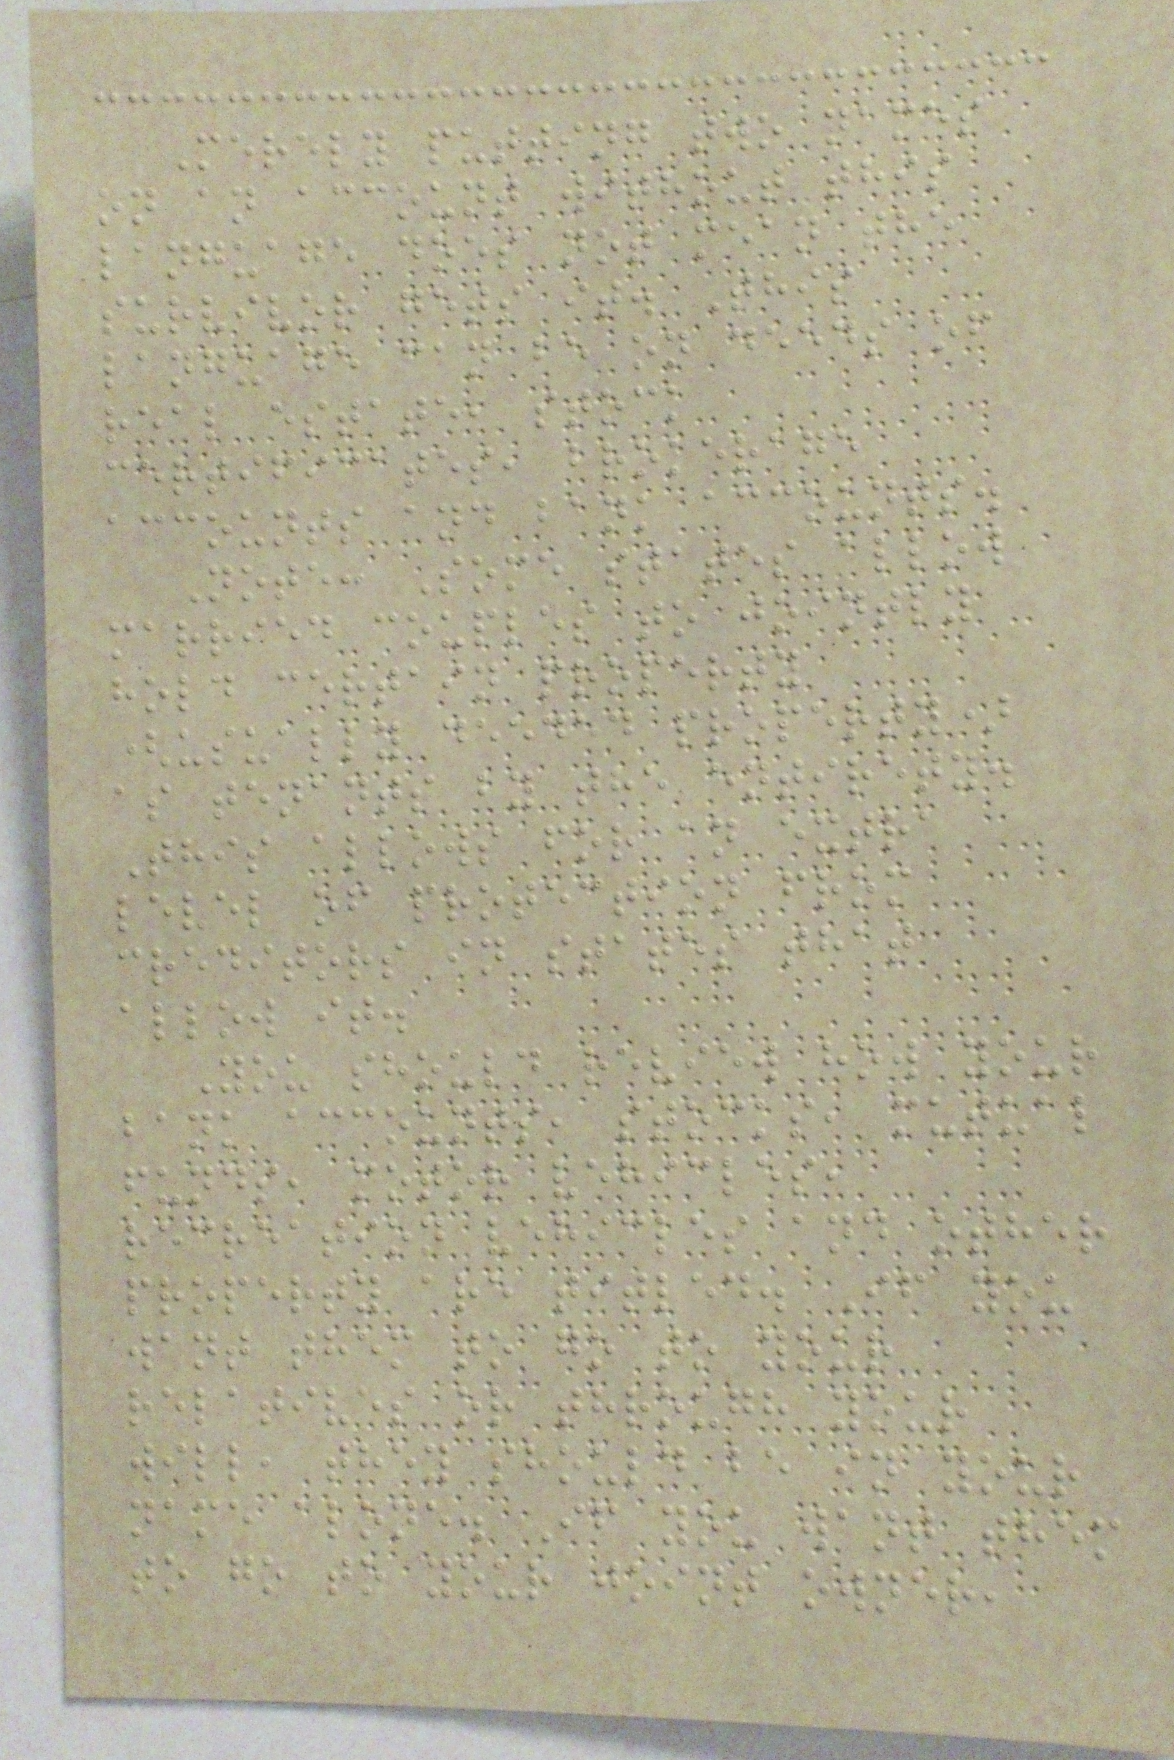Merely putting two names
on an account without this
language does not mean the
survivor gets it. This
language can be on deeds of
real estate, stock
certificates, brokerage
accounts and bank accounts.
Note: Some states allow
married couples to jointly
hold certain property
(usually deeded property)
as tenants by the entirety.
This allows for an extra
level of protection from
creditors in states that
allow it.
You should review how your
bank accounts, stocks, mutual
funds, motor vehicles,
recreation vehicles and other
property are titled. If you
want them to go to your
relatives or through your
will, they should be in your
name alone. If you want them
to go to your joint owner,
